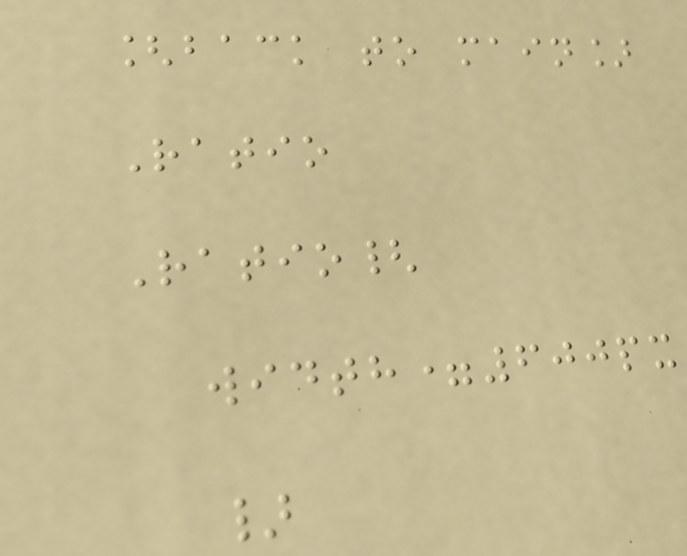[back to main]
Ratio
Ratio{
width=600px
}
